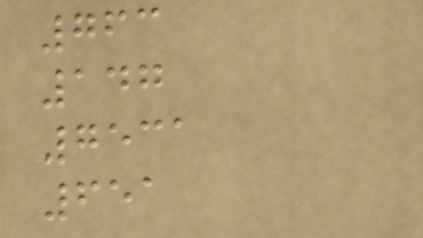763
147
7531
651
